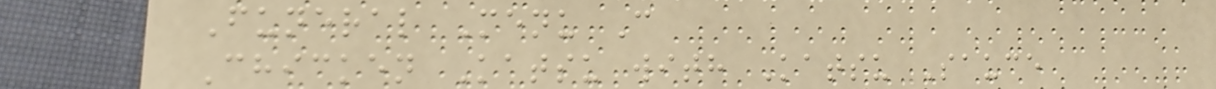Funeral Menu C
Chicken Katsu with Katsu Sauce
